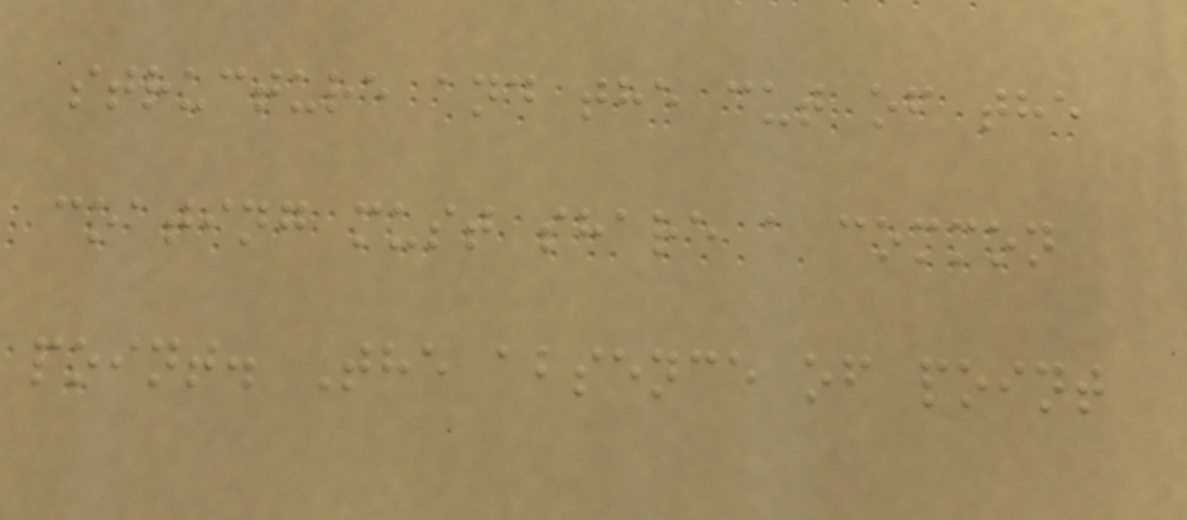structure and the cut of the
coating must share a common
point. The absence of point
